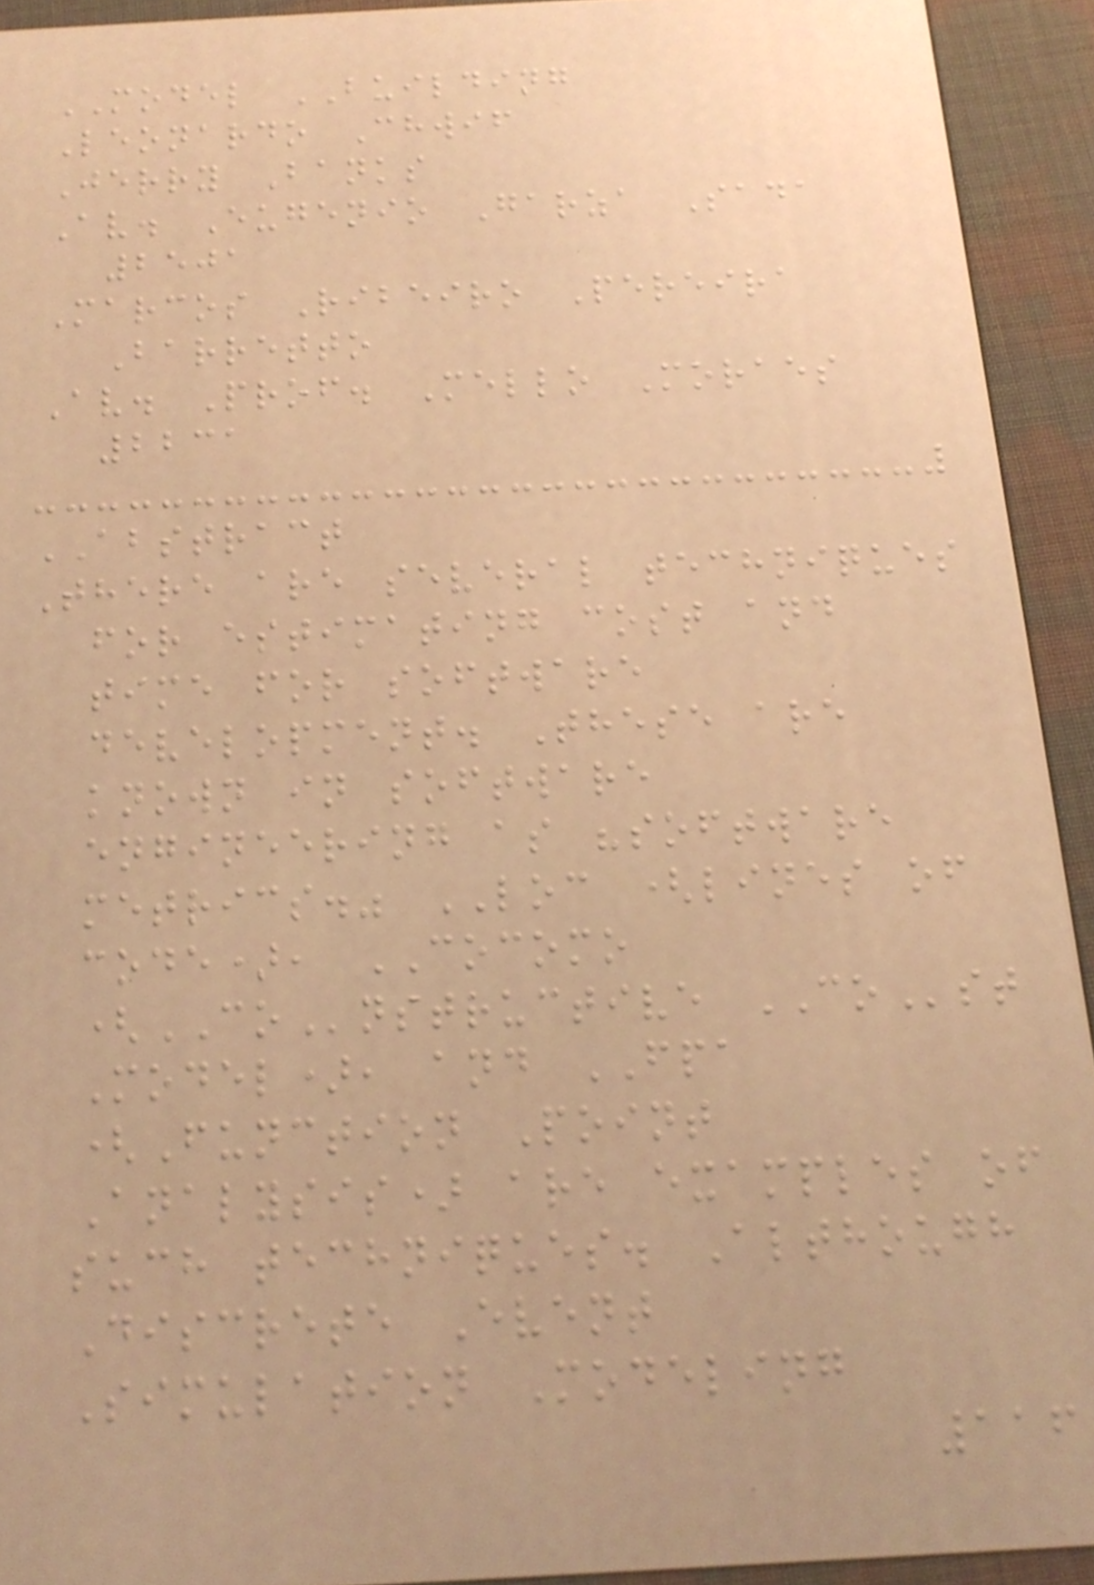MODEL BUILDING
Leonardo Chwif
Jerry Banks
Av. Eugenio Garza Sada
2501
Marcos Ribeiro Pereira
Barretto
Av. Prof. Mello Moraes
2231
ABSTRACT
There are several techniques
for estimating cost and
time for software
development. These are
known in software
engineering as "software
metrics." LOC (lines of
code), COCOMO
(COnstructive COst
Model), and FPA
(Function Point
Analysis) are examples of
such techniques. Although
Discrete Event
Simulation Modeling
116
